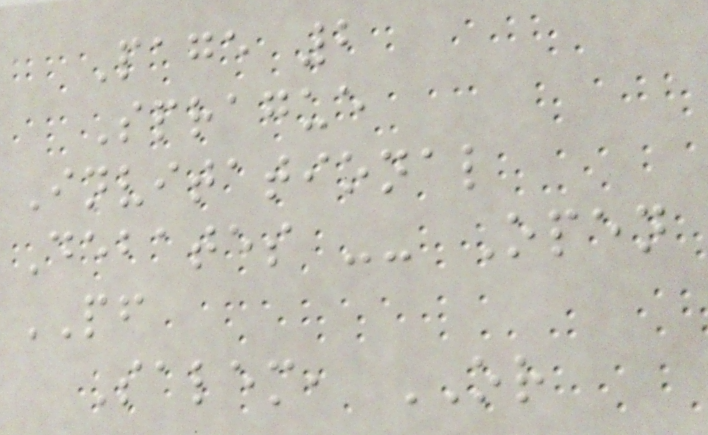Page 2
Sprague
Invitational
Debates -- Open
PF
Salem, OR
